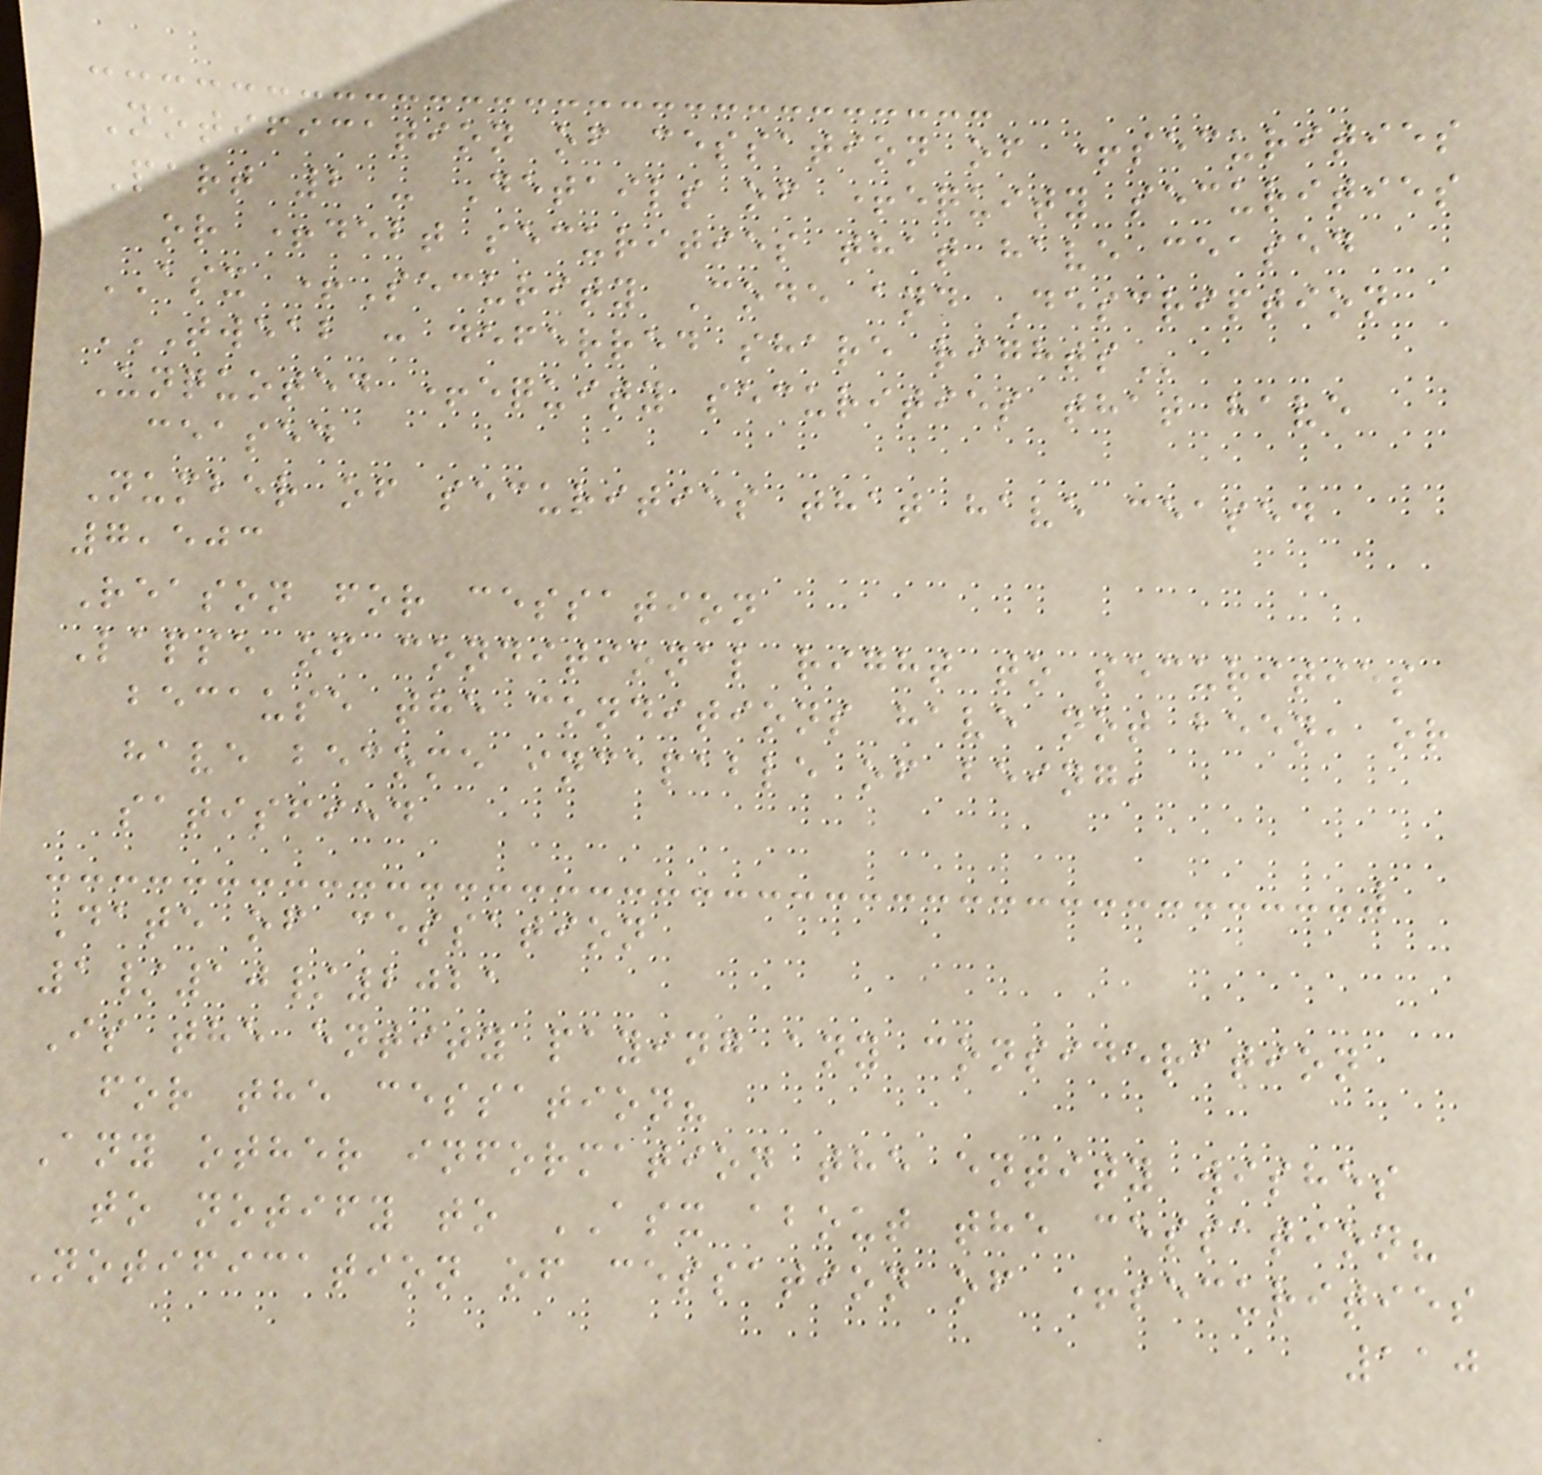Notification of cessation of +securities
Part 2 - Details of +equity securities
or +debt securities that have ceased
ASX +Security Code and Description
TWEAB : DEFERRED SHARE RIGHTS
Unquoted +equity securities that have
ceased
Number of securities that have ceased
7,503
Reason for cessation
Lapse of conditional right to securities
because the conditions have not been, or
have become incapable of being,
satisfied
Date of cessation
1/10/2021
Is the entity paying any consideration
for the cessation?
Any other information the entity wishes
to notify to ASX about the cessation?
Notification of cessation of +securities
110
